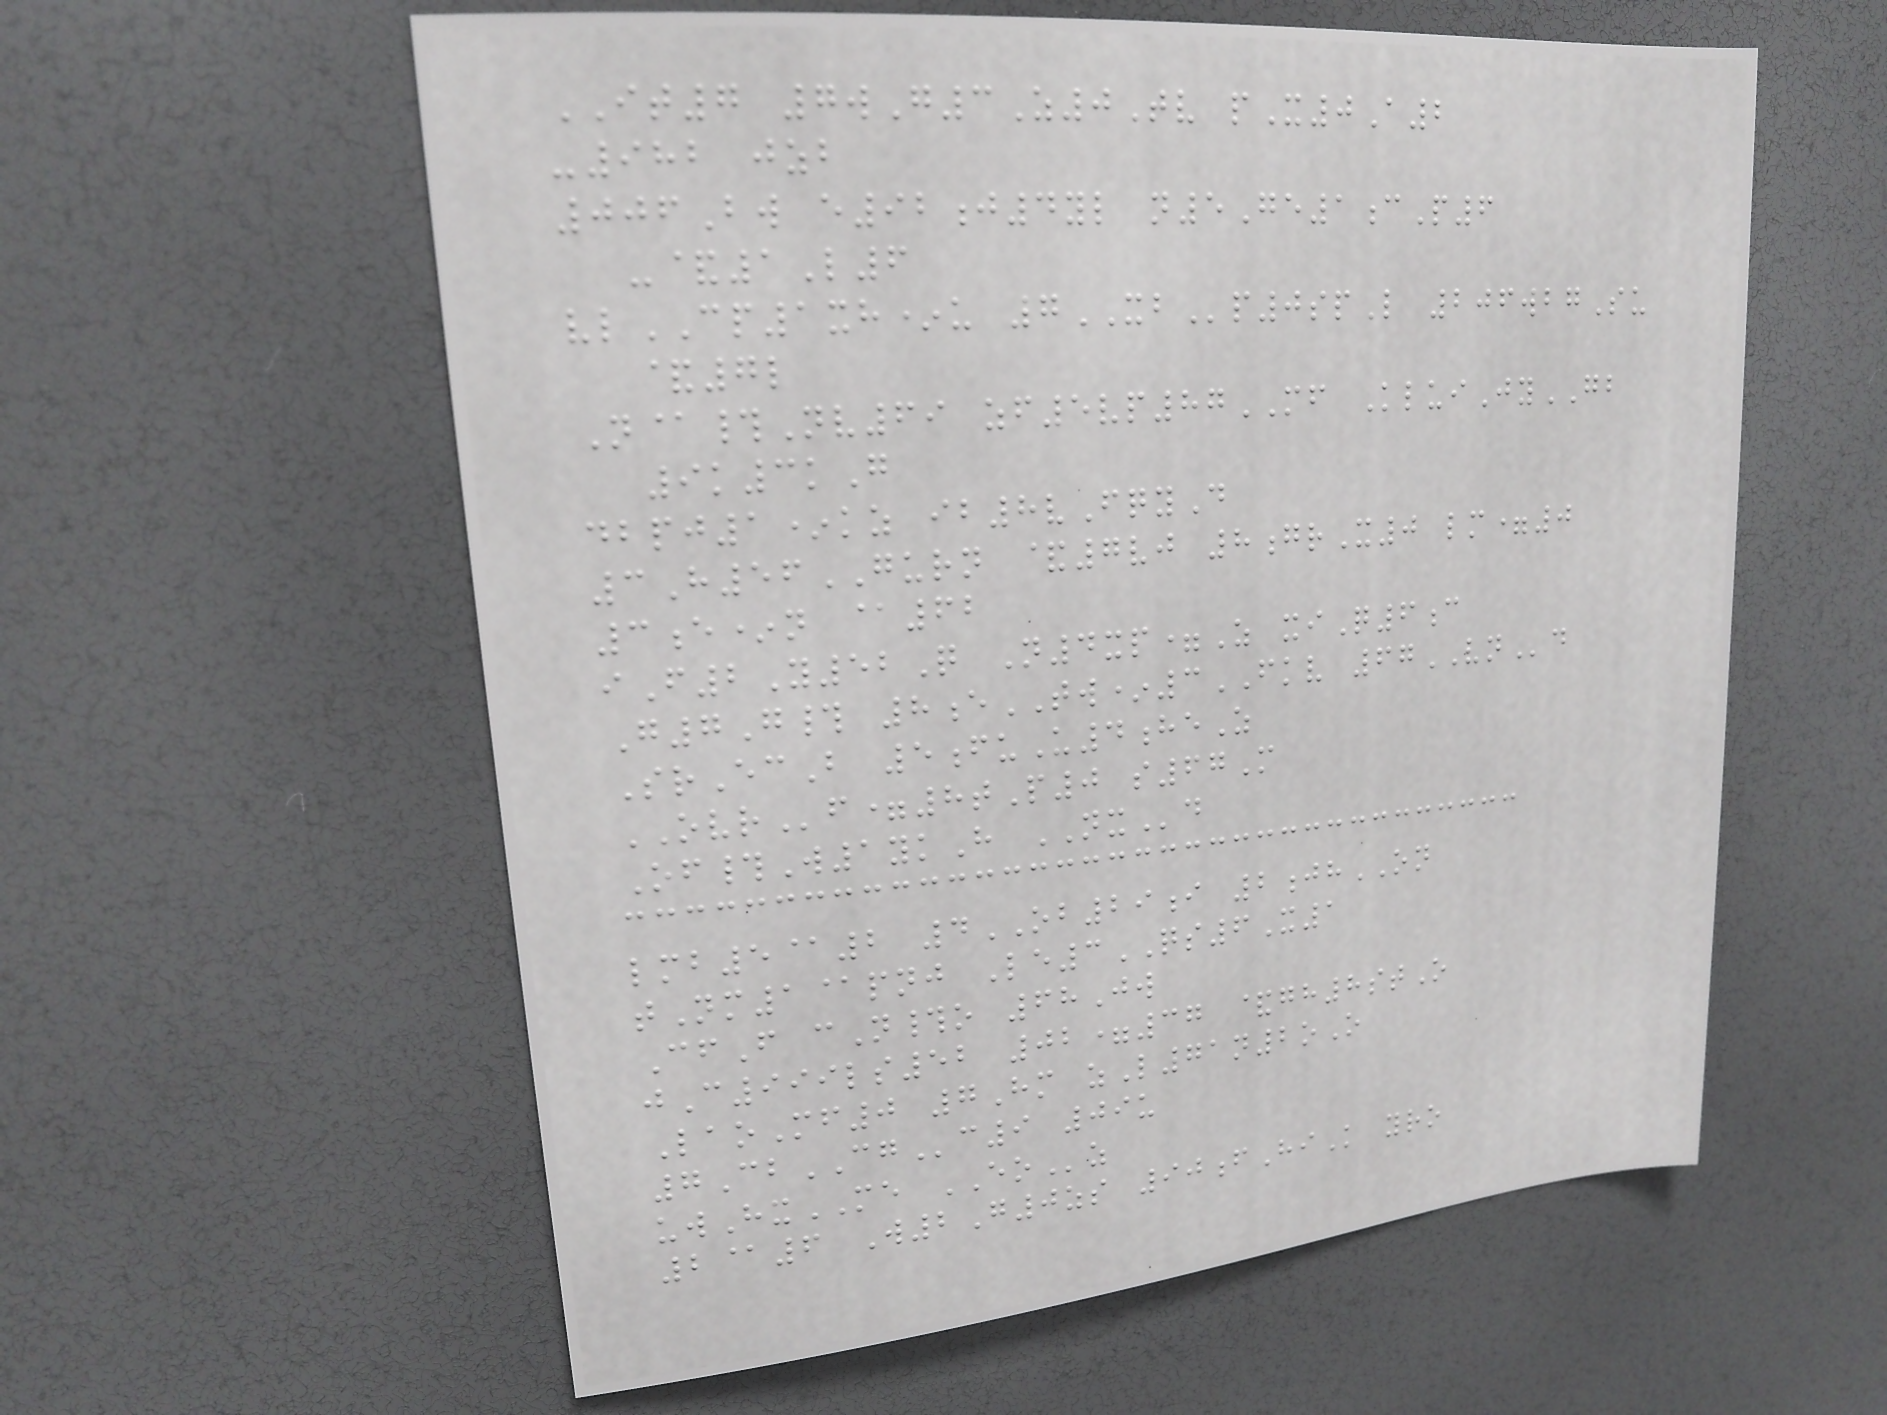IT7 7wG3Z0Tv pX0A2
-982 jzb
006Bw e92j4yl n5Ge1cP6
-&1L6
vlCP1xh*u 7XBp0spL 206wbgSu
&7l
N@#Nv69 zf5vp87MF KluiJyGB
9k3kG
dbpj1*kz ib8vFqyD
3H56GURN &7vj 8grX0 lm=0
3e*n @62
iF2Y52Q N4xp=Z xiQ6c
G7G# 8eTW*3FKV 67VNd
SrEcB 5fuU4heZ
OVRf=8tP0 s67M
Of#W1ykH NXd
lmb5@2 4OB29i 2jhON
tNm1@pnj Le3QS6X1
CfF cN#o 68Jw
jC999ls52 02=37 &gh8stO
LaoMf0 7Hm zL71n2oO
7CbCGc9 09u
uwHxME EOz
2@6 W2G0zs 90fHiK yro
